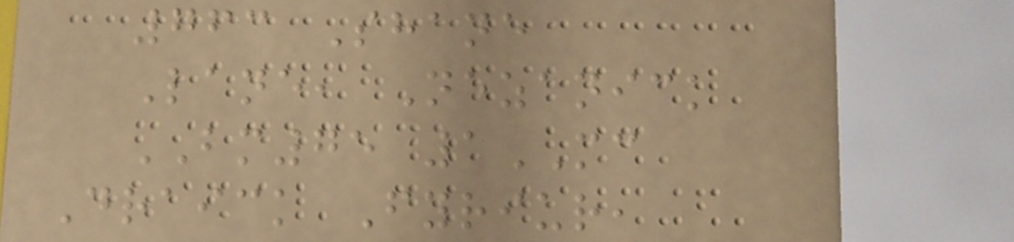763 Shane
Lane, Nezanick
BM75 1MC
Draick Fyriur,
